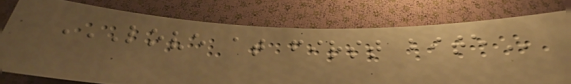LOVE AT FIRST BITE
